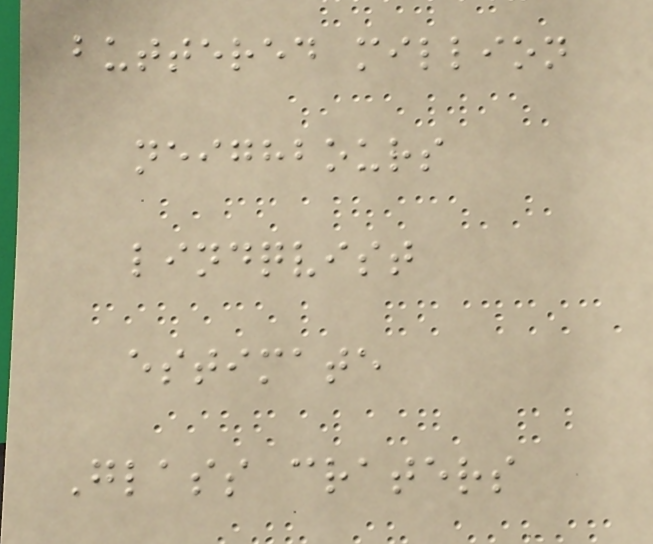buttered million
neighbours
lindqvist
estimate
Glass craters
